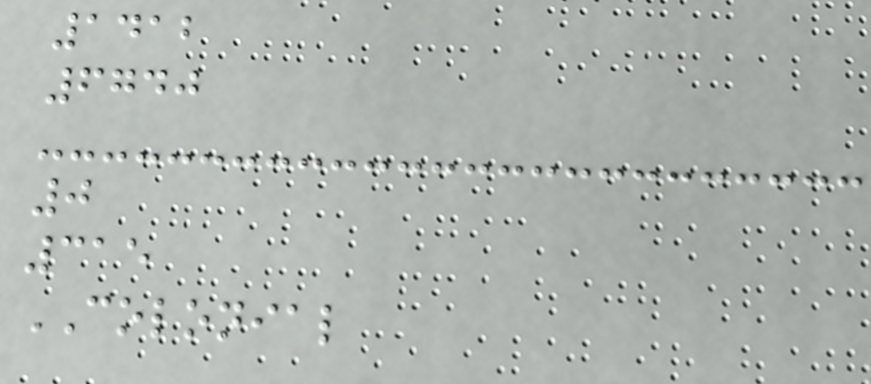1412
6740
0
315
COLONIAL
